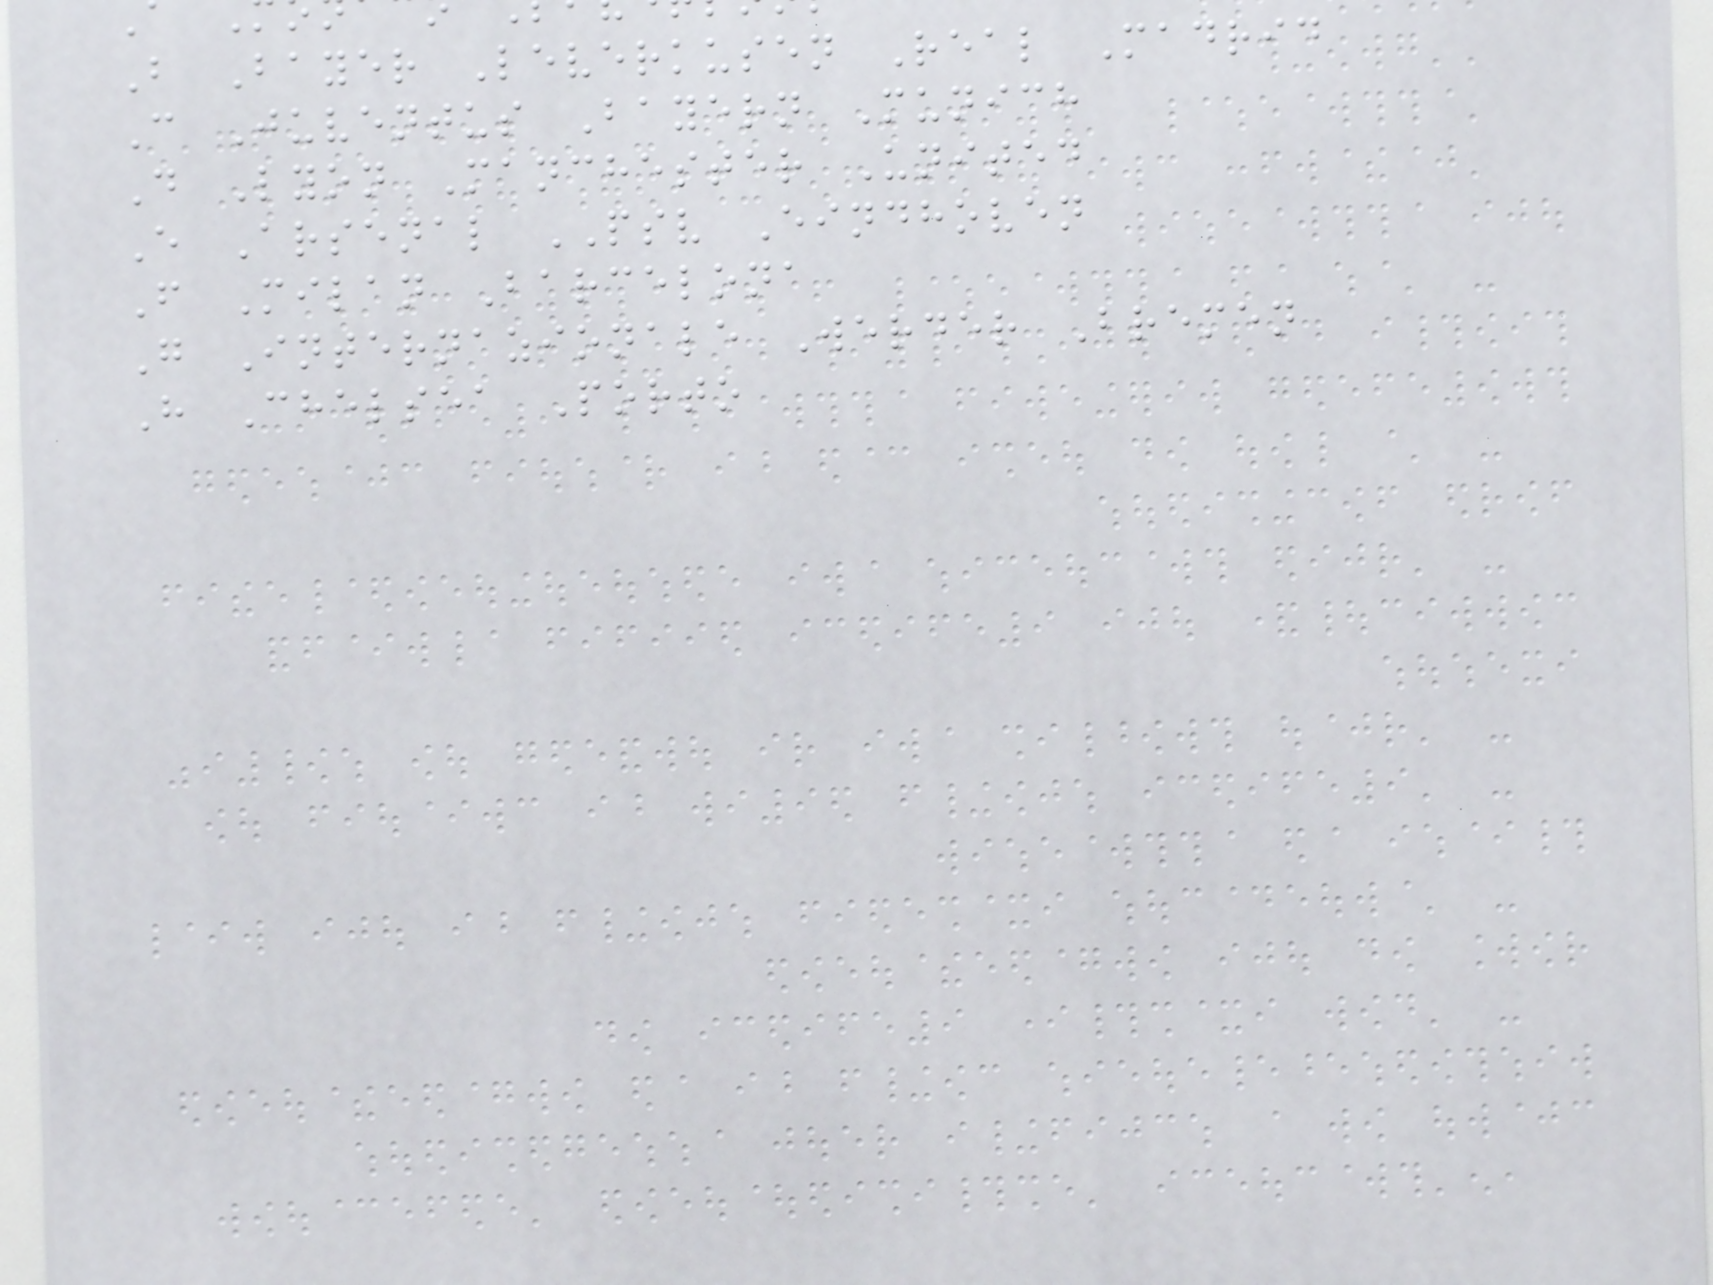B Bayer Leverkusen Real Madrid
C Juventus Bayern Munich
D Lyon Manchester United
E Arsenal PSV Eindhoven
F Milan Barcelona
G Internazionale Werder Bremen
H Chelsea Porto
